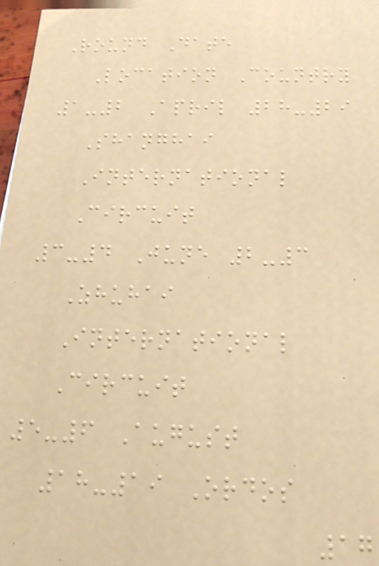Round Date
Location Country
1-2 April 28-29
Shanghai
International
Circuit
3-4 June 2-3
Zhuhai
International
Circuit
5-6 August
18-19 Ordos
17
